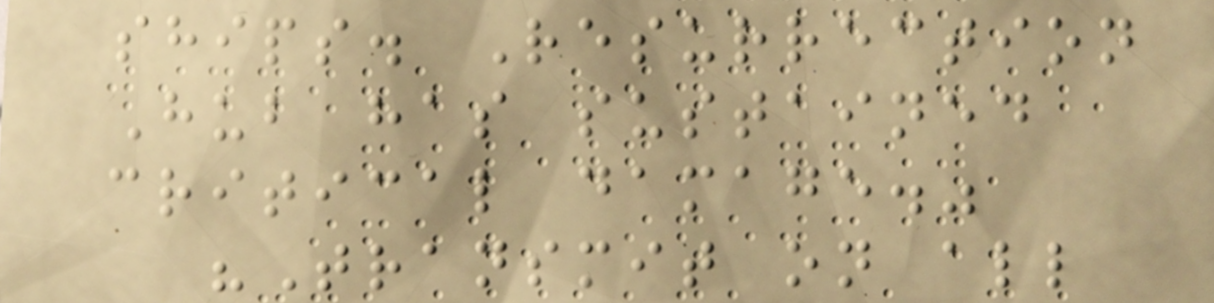ships. Resurrection
Hub has sustained
critical damage."
"Transmit on all
